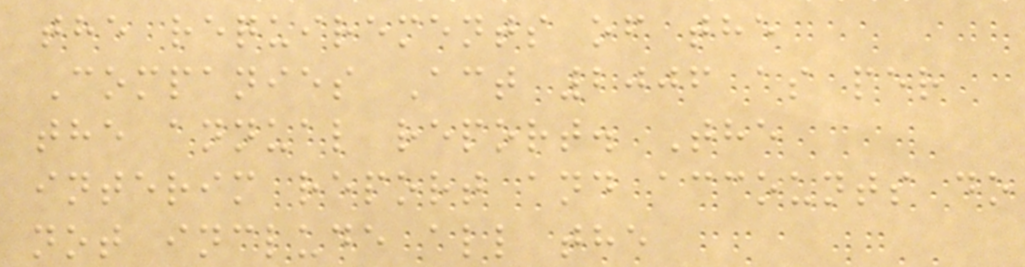the requirements of the
Companies Act 2006 as per
the annual report. The
interim report and accounts do
not include all the
